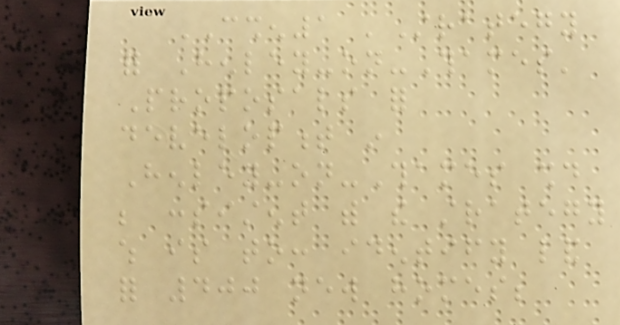CSHEN1 'Strategy
for Henley-on-Thames'
Proposals for
development in
Henley-on-Thames should
be consistent with the strategy
which is to: identify land
for 400 new homes;
